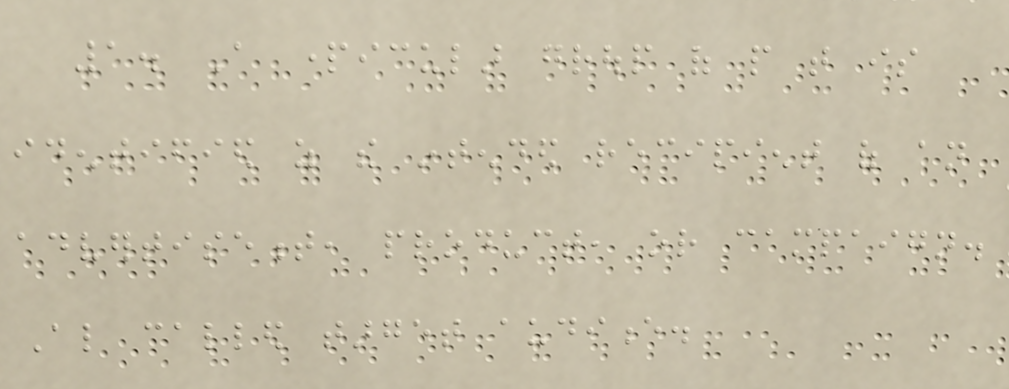1. A particular group of people that is
identified as the intended recipient of an
advertisement, product, or campaign.
Also called target audience.
